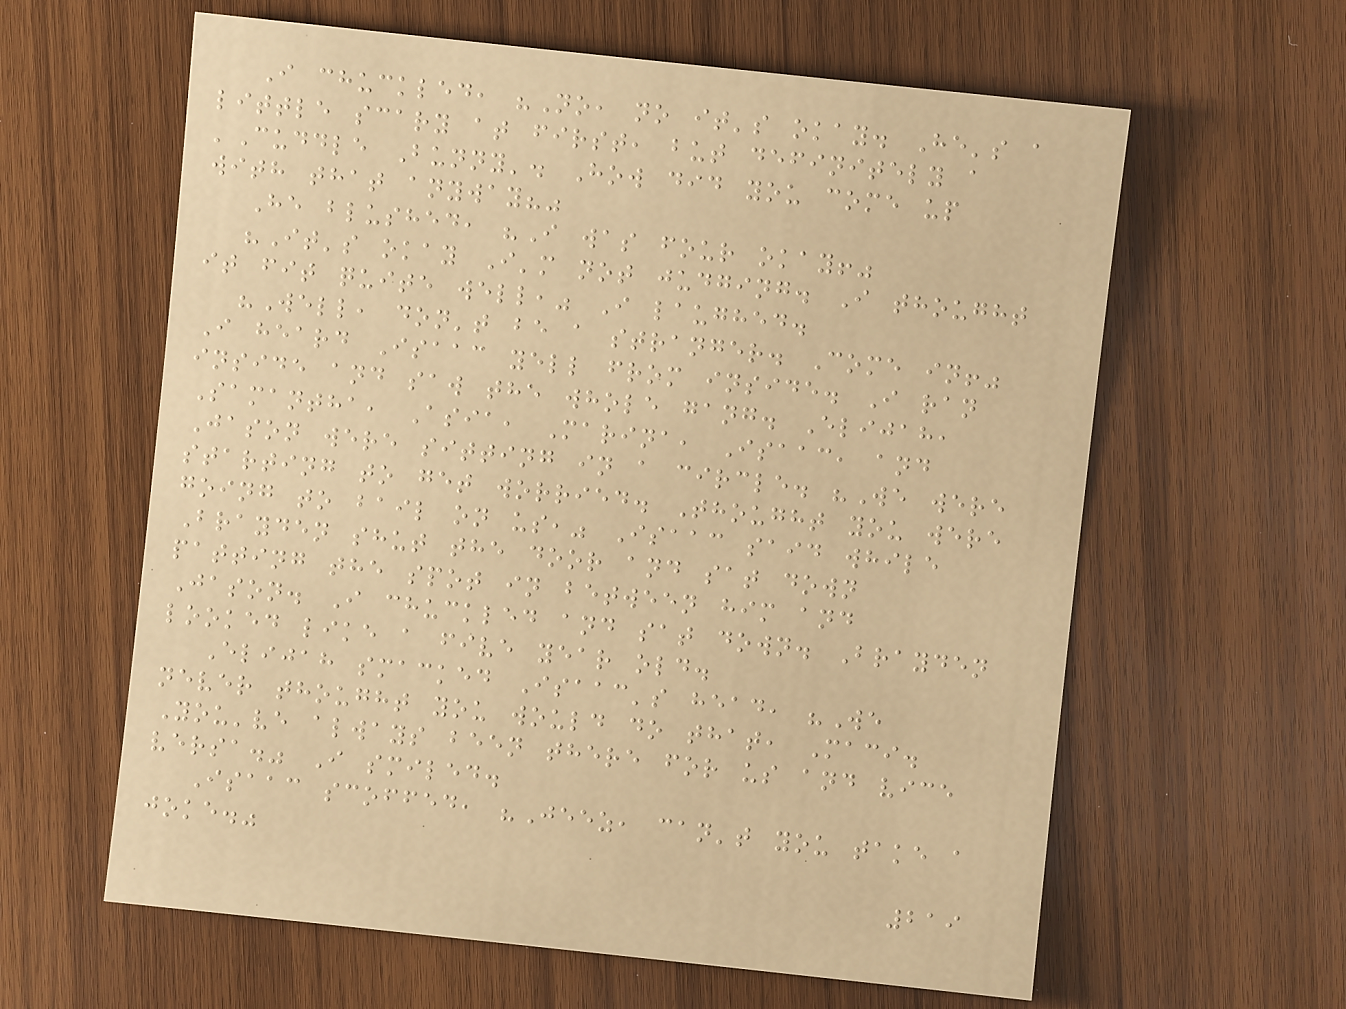I chuckled, "No, no it's okay. He's a
little scary at first, but definitely a
'Cuddle Bunny'. How did you come up
with that anyway?"
He blushed, "I was four okay!"
"It's okay I'm not judging. I thought
it fit quite well," I laughed.
"Well, don't be a stranger. Come in!"
I heard Isaac yell from inside. I ran
inside and saw the whole gang. Elijah,
Samantha, Asia, Marina, Isaac, and
Jason were sitting in a circle. "We were
starting to get worried. Thought you were
going to bail on us," Isaac said while
Brayden shut the door and sat down
patting the spot in between him and
Jason. I chuckled and sat down. Brayden
looked like a five year old.
Elijah smacked Isaac's head, "We
never thought you would do that, Maci.
You've always been there for us and vice
versa." I smiled.
Isaac scoffed, "Jeez, can't you take a
joke."
219
